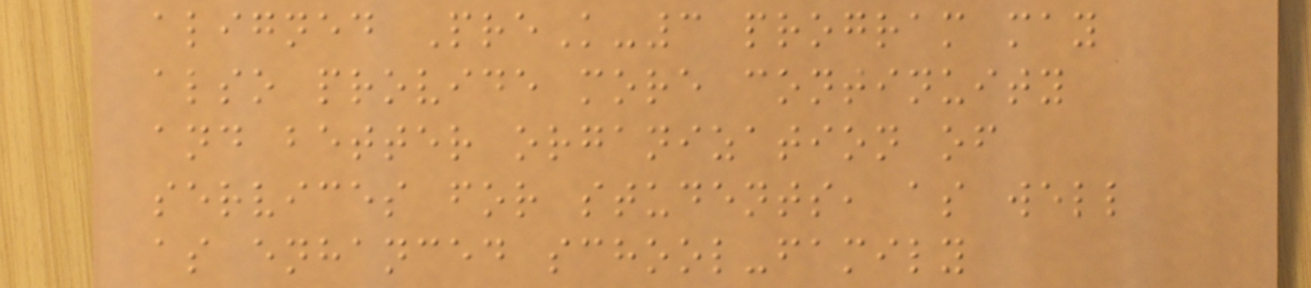aligned PreK-3 program may
also provide more continuity
and better organization of
services for students, as well
as enhanced school-family
